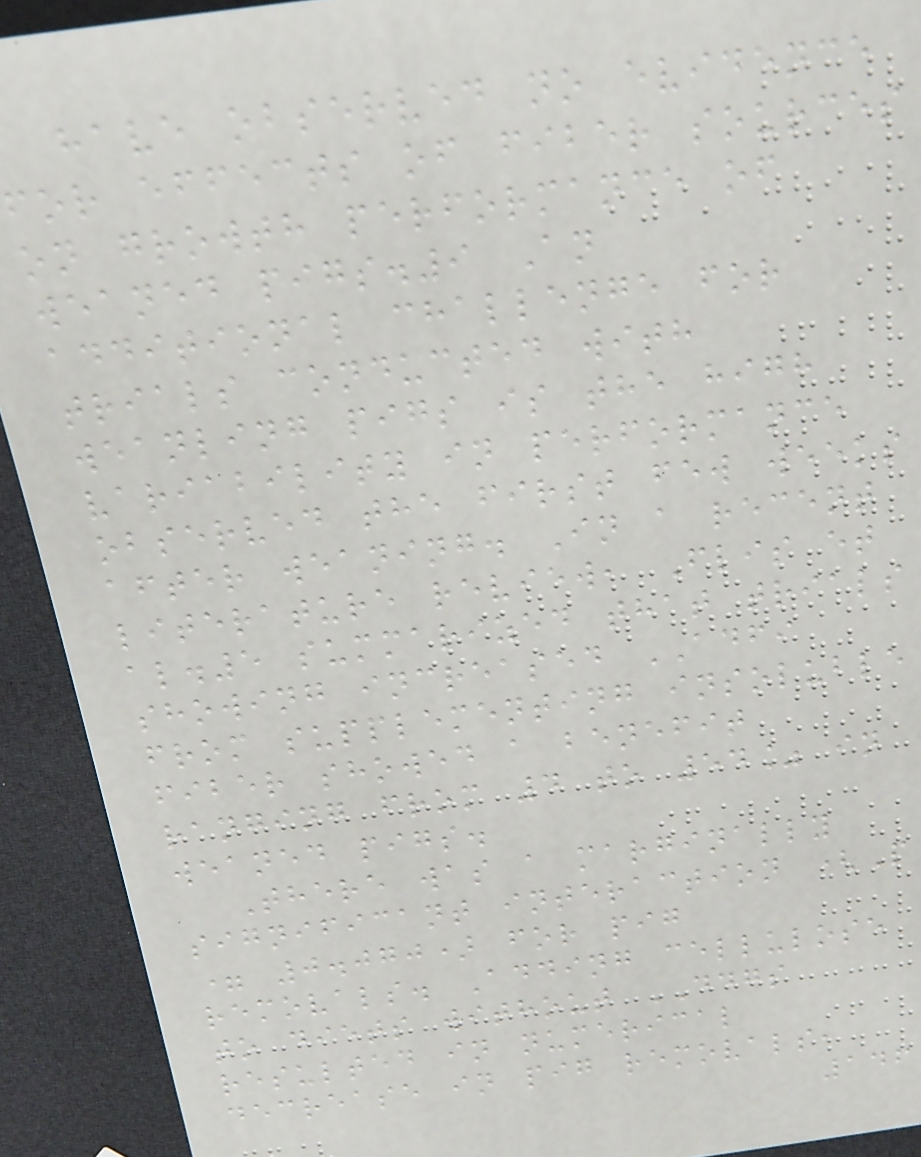have observed no evidence
for effects of fiber sources
on growth performance of
weaned pigs.9 An
additional challenge for
trials conducted with
weanling pigs is the high
variability in performance
observed the first few weeks
after weaning. In a recent
literature review, Flis et
al.5 summarized that trials
showing increased ADFI
from supplementing insoluble
fiber showed a benefit
ranging from 4 to 54% in
weaned pigs.
There was a marginally
significant interaction (P
= 0.070) for pig
removals. Adding cellulose
to diets without DDGS
resulted in numerical
decrease in pig removals,
146
